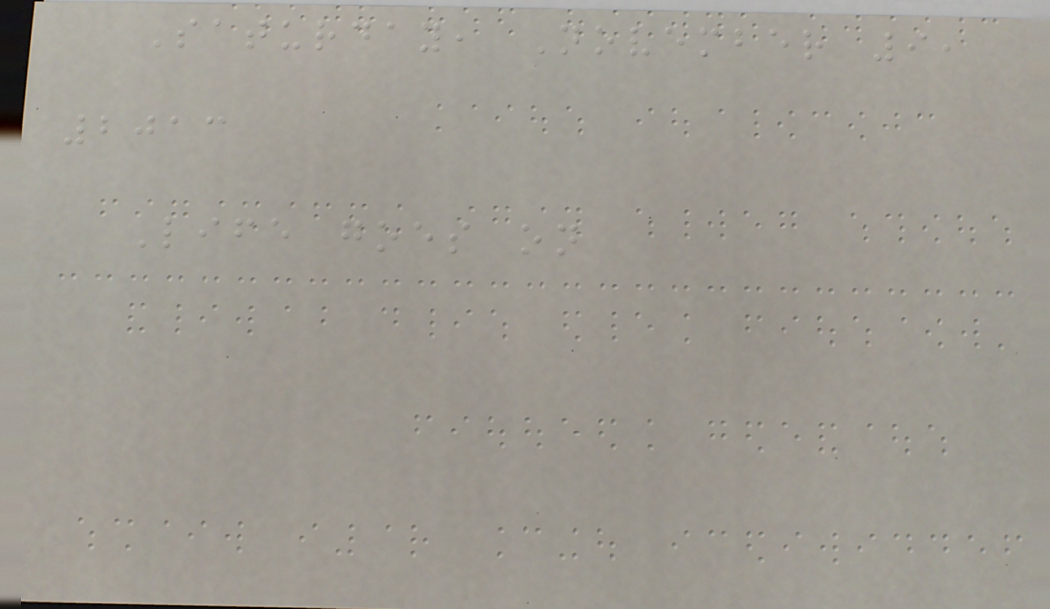Saturday, November 9,
2013
Life goes on
